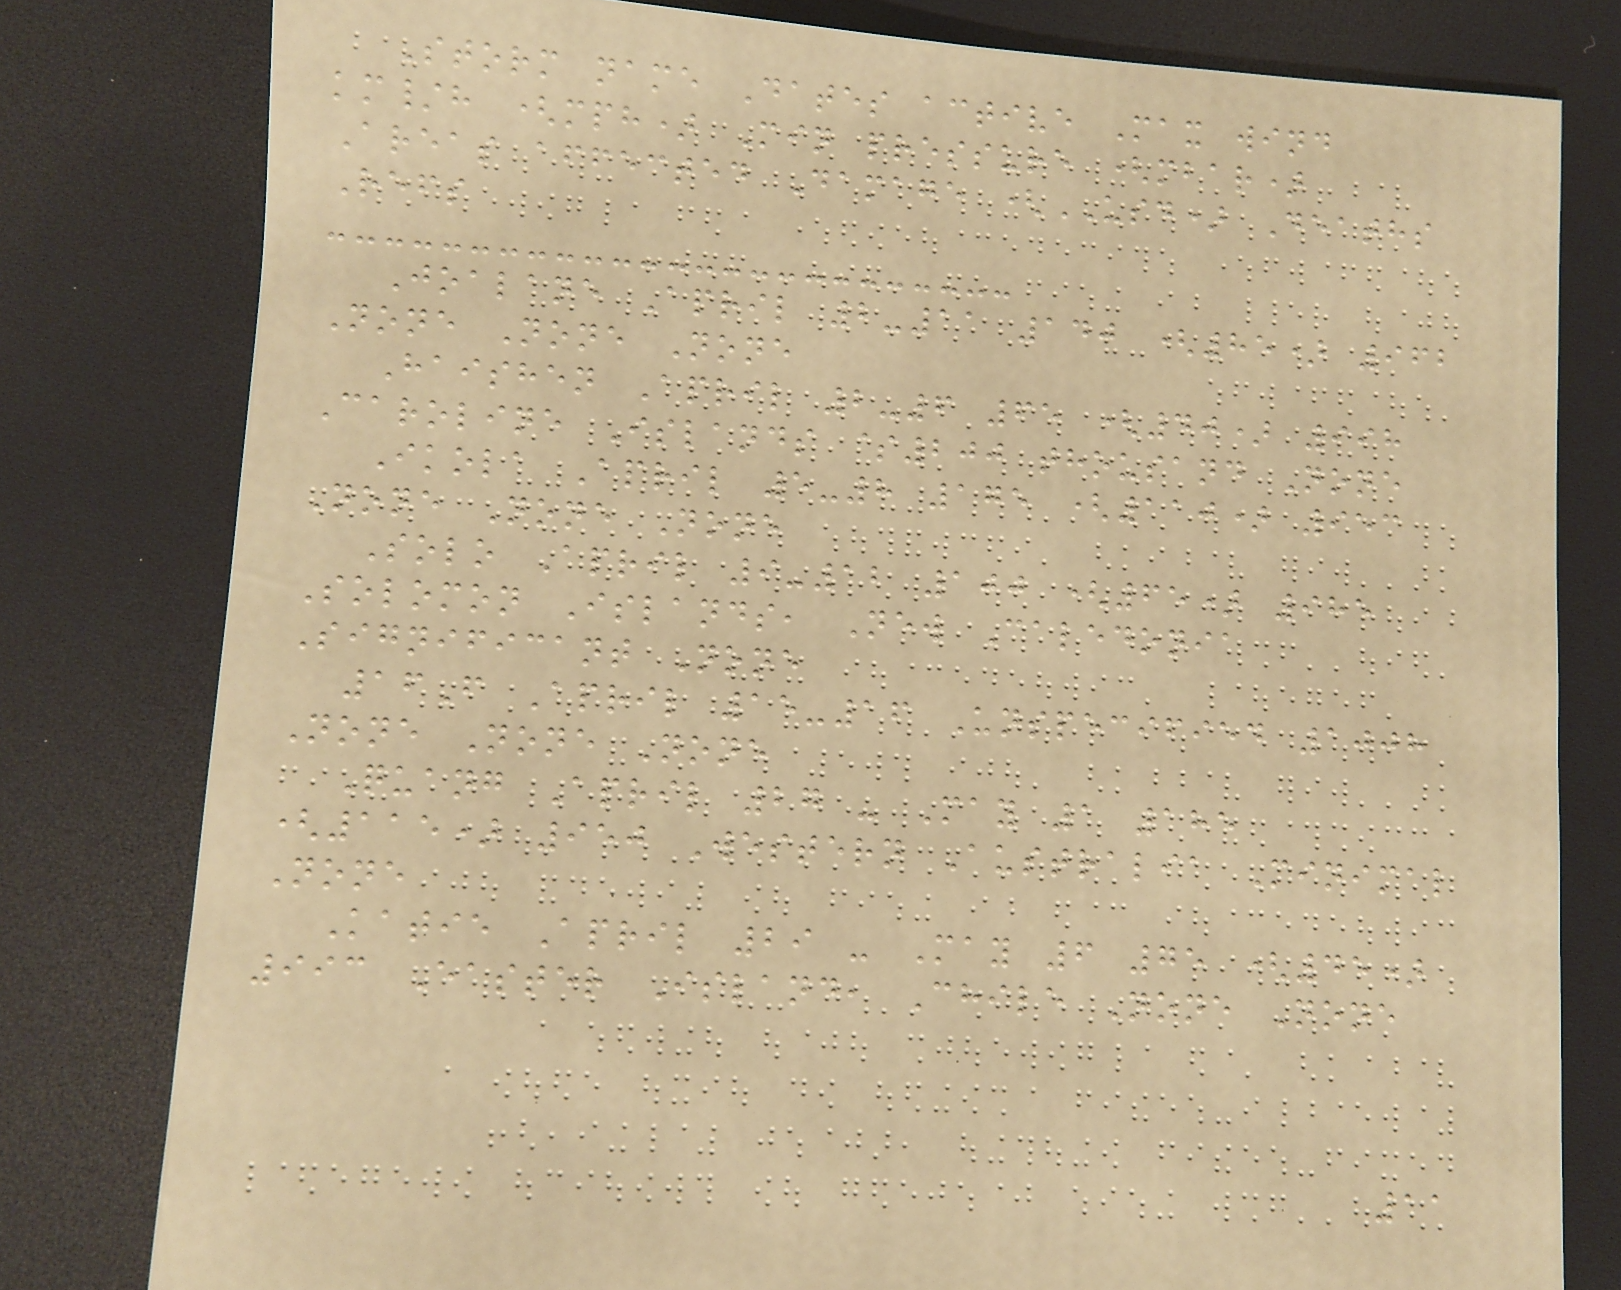Storm name Dates active Max wind
km/h (mph) Min pressure (mbar)
Areas affected Damage (USD) Deaths
Refs
Joalane April 2-11 140 (85) 962
None None None
Haishen April 2-6 65 (40) 998
Caroline Islands $200 thousand None
Ikola April 5-8 175 (110) 953
None None None
Solo April 9-12 100 (65) 985
Solomon Islands, New Caledonia
Significant None
16F April 15-16 Unspecified 1008
None None None
Quang April 27 - May 1 185
(115) 950 Western Australia Minimal
None
Katie April 29 - May 6 75 (45)
993 Easter Island, Chile None None
11
